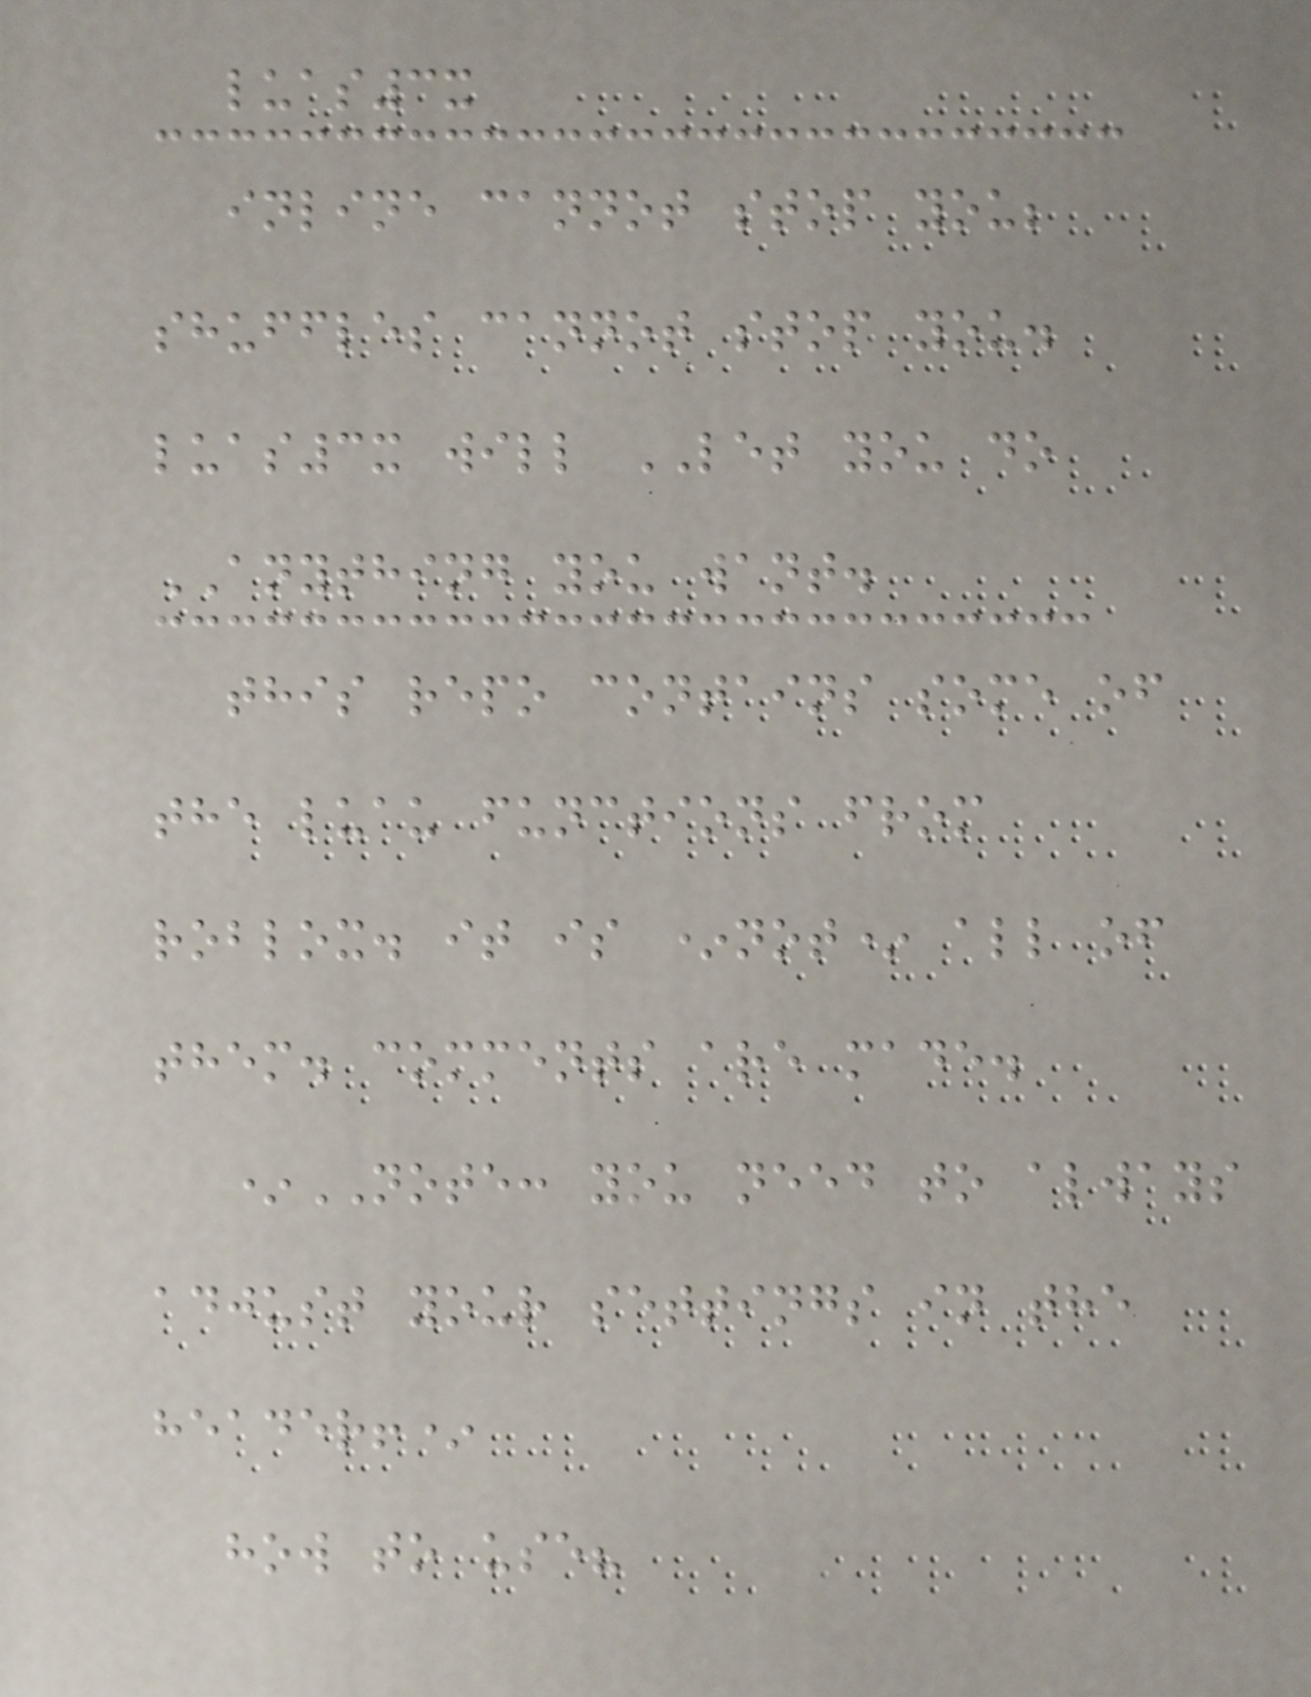luas3x
inline cannot stop you;
shuffles cannot stop you.
luas3x will LET you do
ANYTHING you want.
this repo contains some of
the luau functions from
roblox. it is *not* all of
them. comments are made.
*NOTE: you need to always
adjust your settings in the
header!*
how to use?
